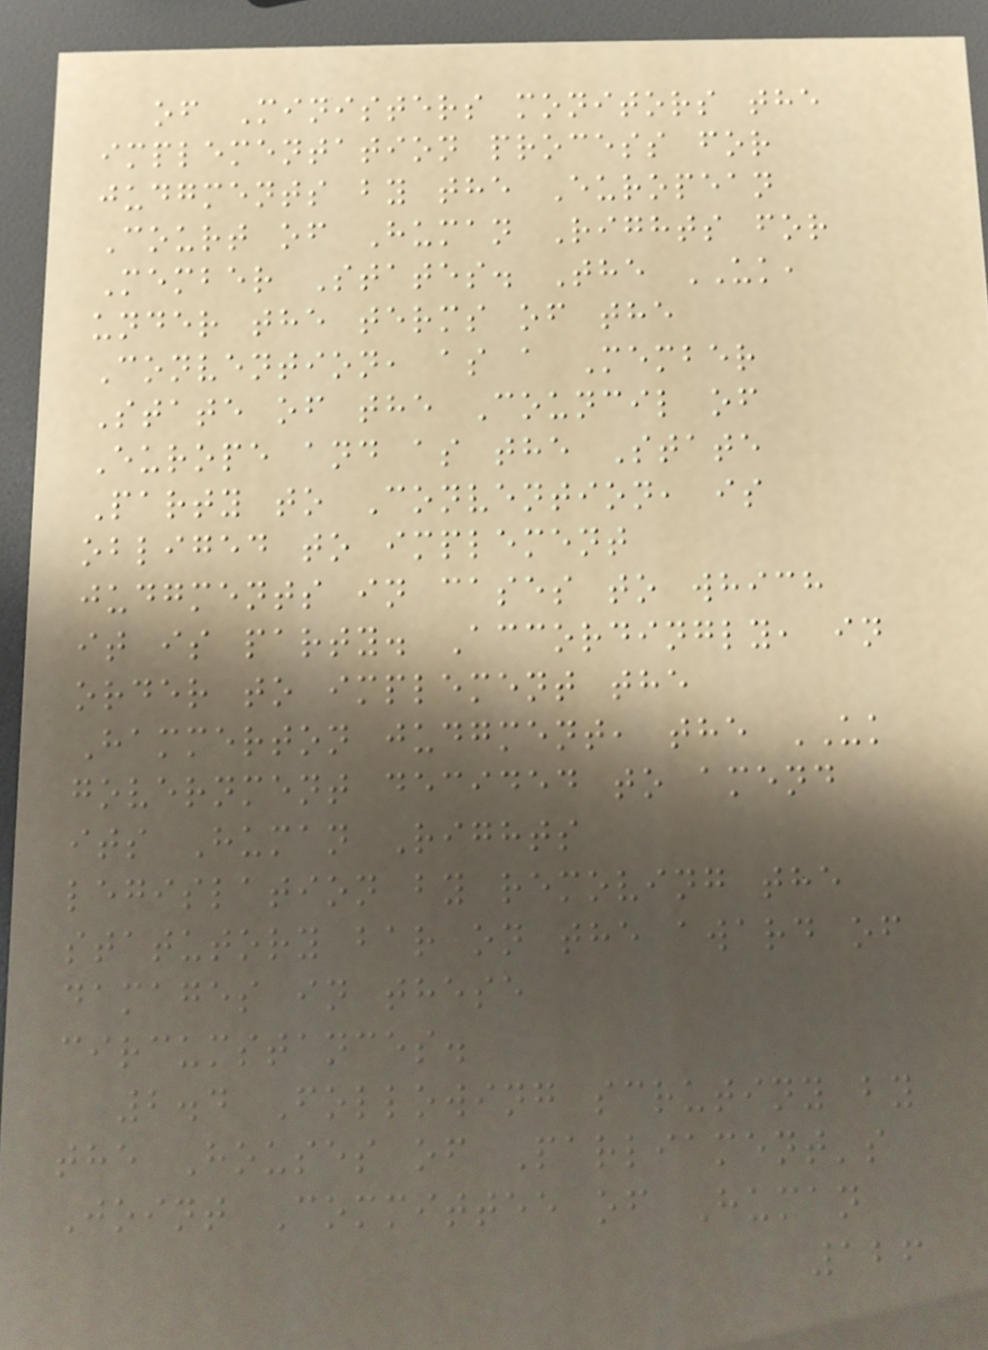of Ministers monitors the
implementation process for
judgments by the European
Court of Human Rights for
Member States. The UK,
under the terms of the
Convention, as a Member
State of the Council of
Europe and as the State
Party to Convention, is
obliged to implement
judgments in cases to which
it is party. Accordingly, in
order to implement the
Hammerton judgment, the UK
government decided to amend
its Human Rights
legislation by removing the
statutory bar on the award of
damages in these
circumstances.
2.4 Following scrutiny by
the Houses of Parliament's
Joint Committee of Human
126
